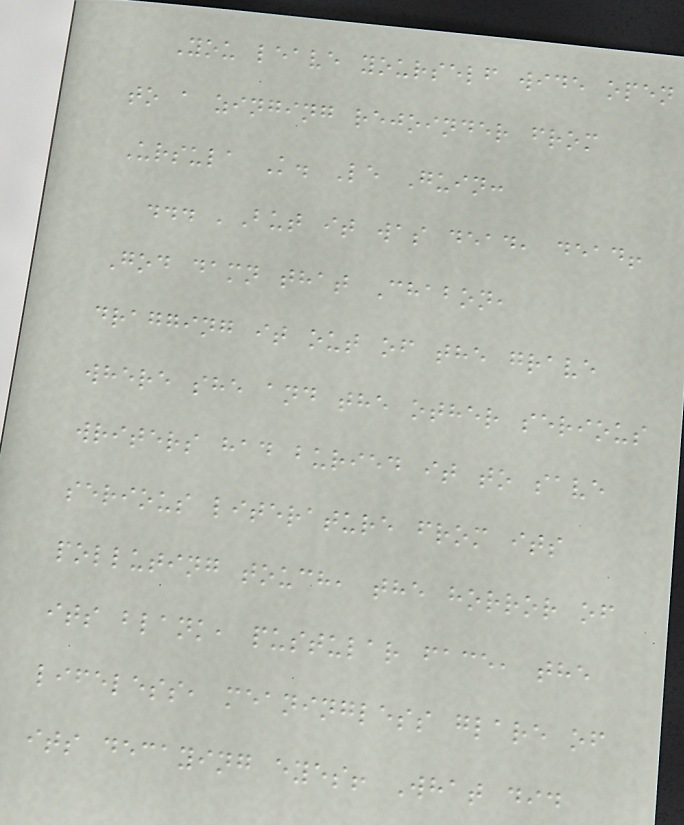You leave yourself wide open
to a zinging rejoinder from
Ursula K. Le Guin:
... 'But it was dead, dead!
God damn that Chabon,
dragging it out of the grave
where she and the other serious
writers had buried it to save
serious literature from its
polluting touch, the horror of
its blank, pustular face, the
lifeless, meaningless glare of
its decaying eyes! What did
